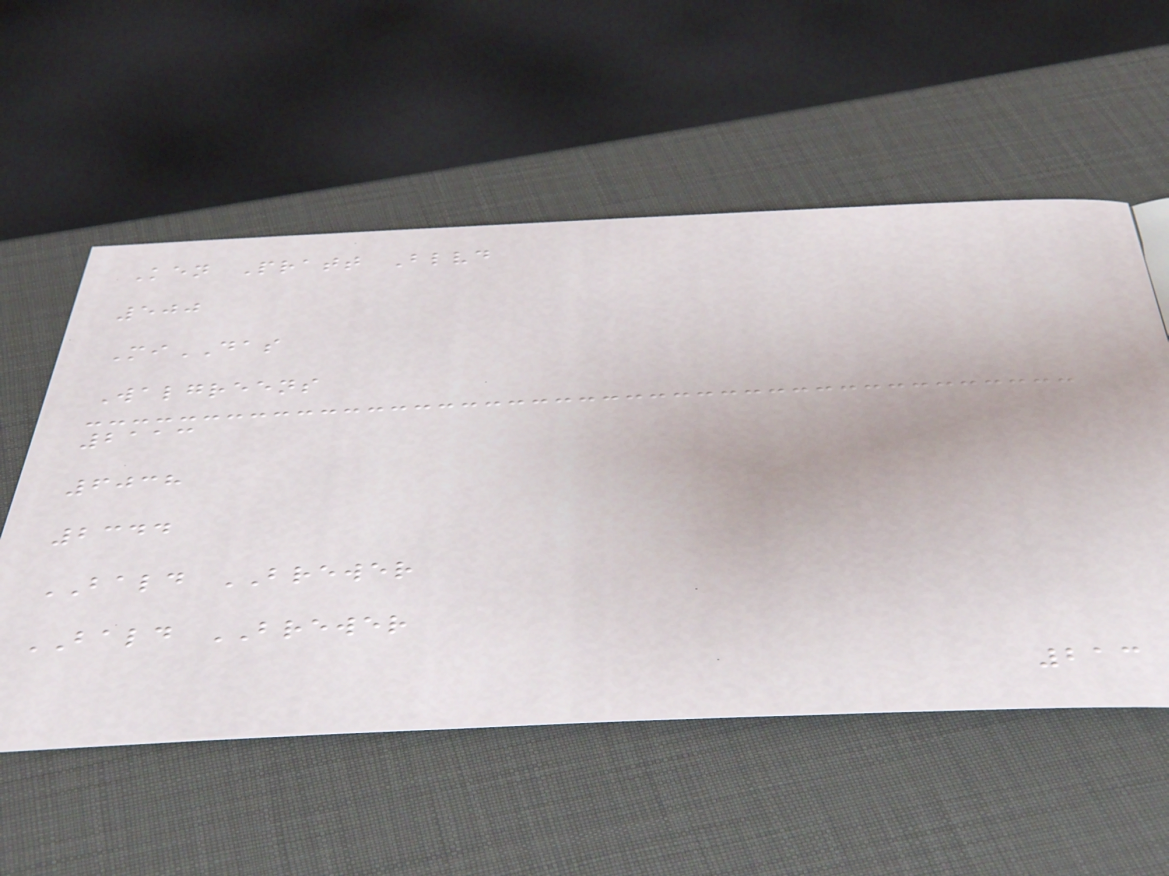Ken Pratt Blvd
500
MiDAS
Walgreens
2113
6038
2344
BALD BREWER
BALD BREWER
213
